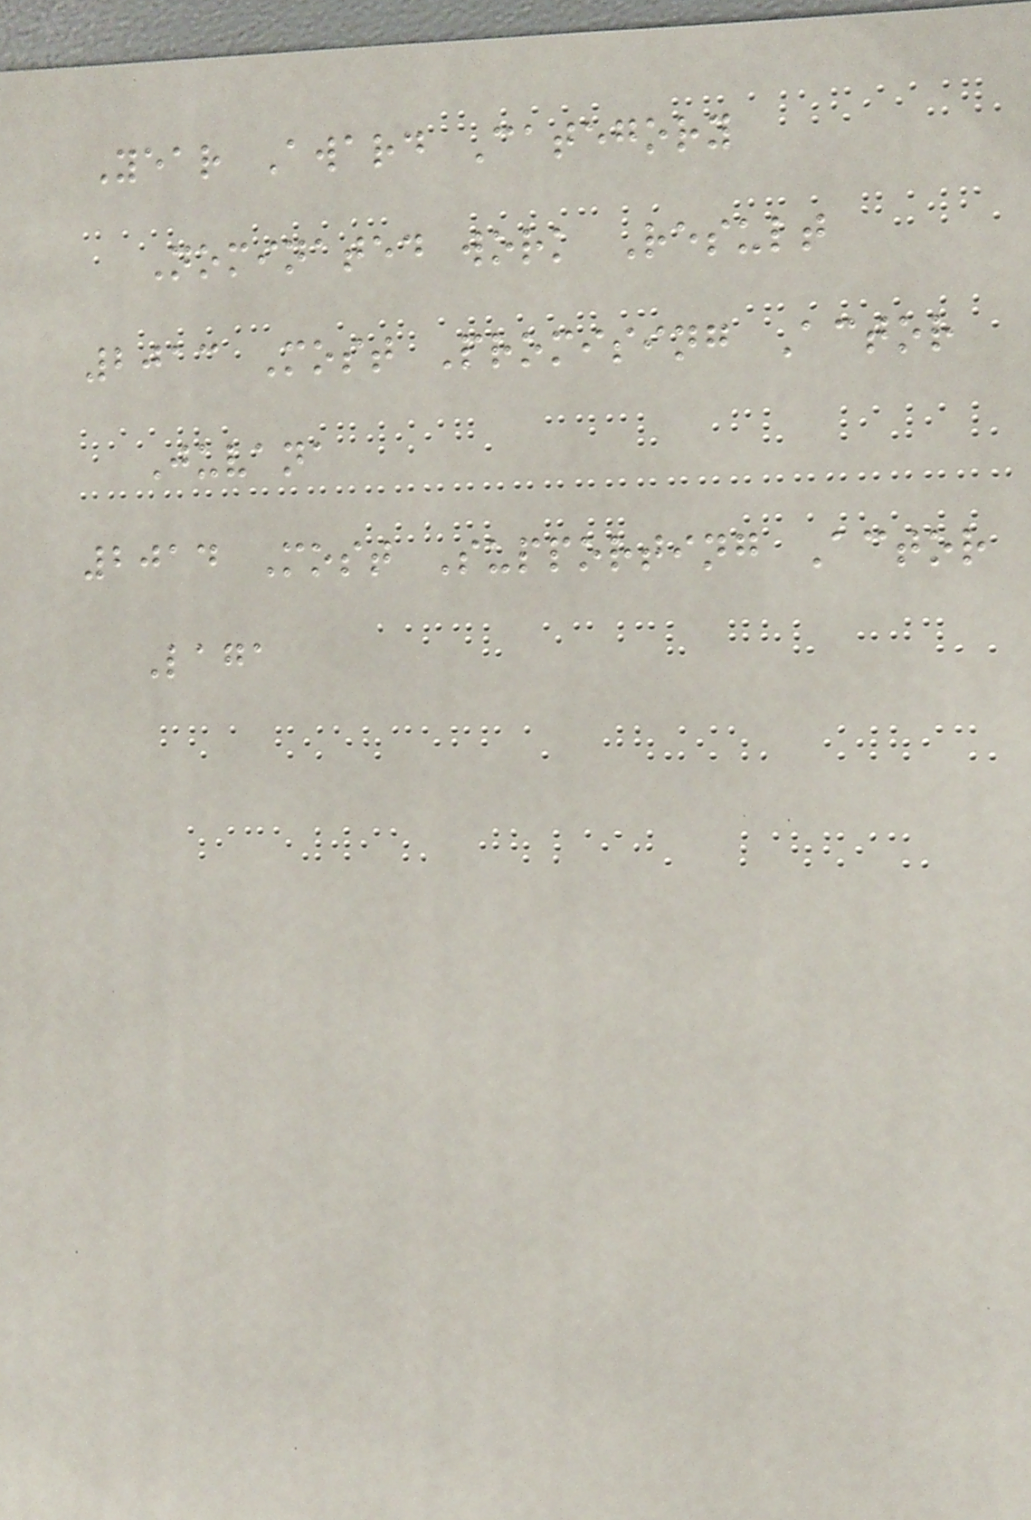Year Award Category
Nominated work Result
2013 Most Promising Actor
Juvana
2014 Most Supporting Actor
Laga
